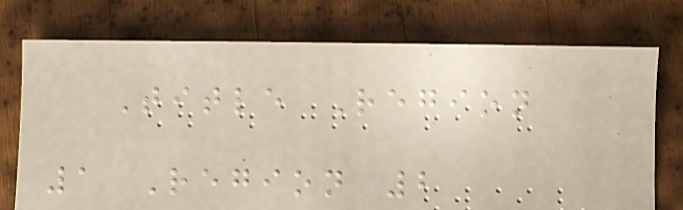Title Region
1 Region 2
